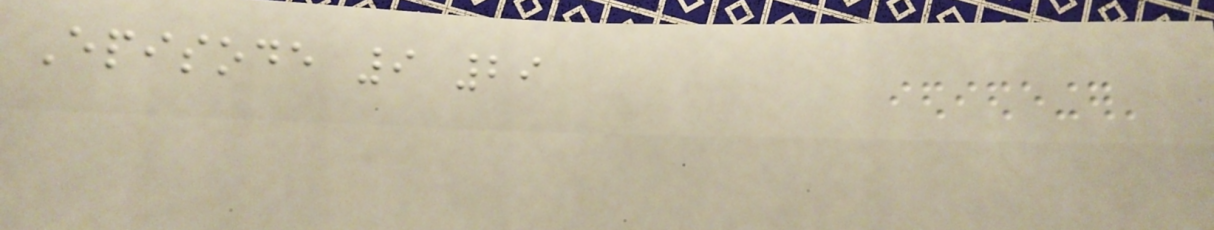Episode 9 29
